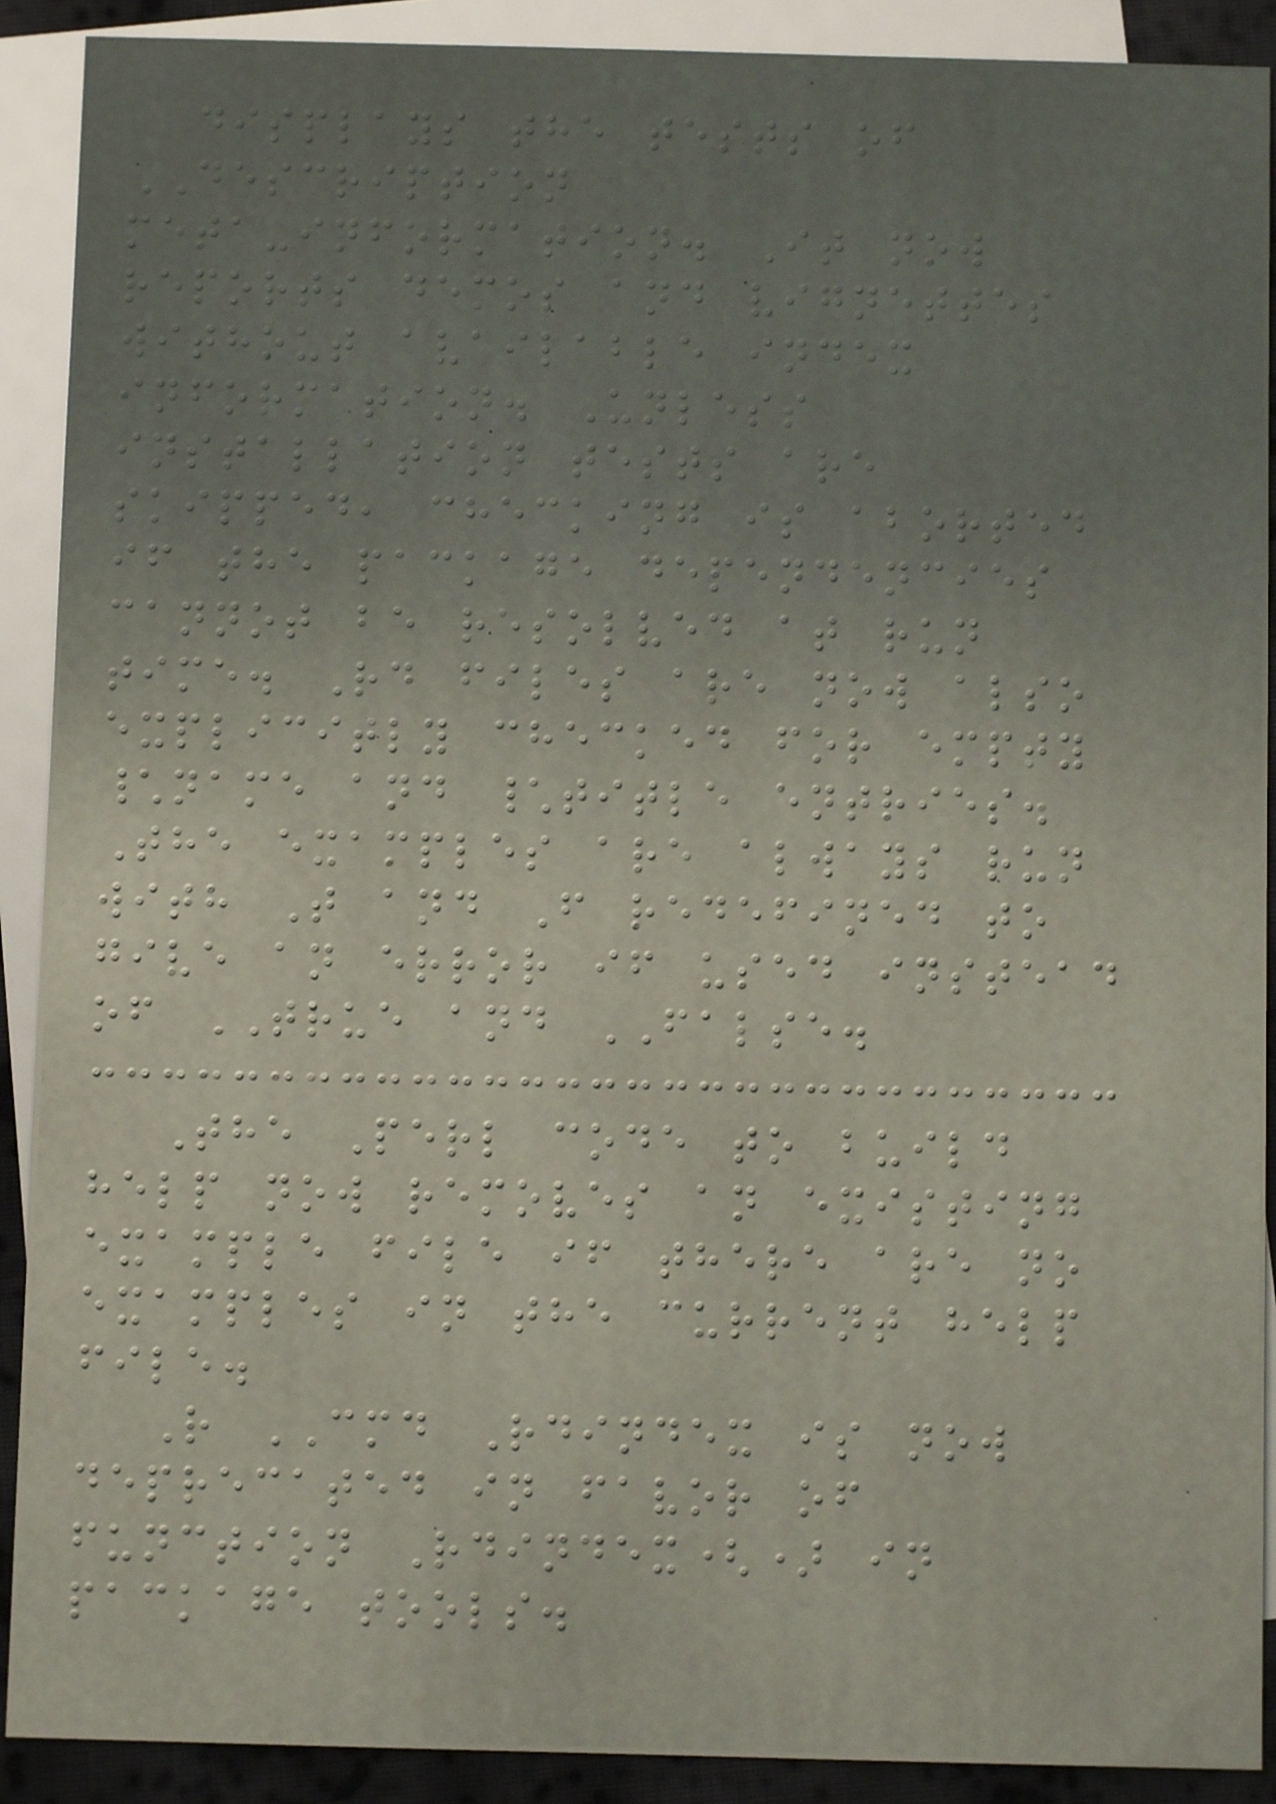displays the tests of
DESCRIPTION
meta-information. It now
reports demos and vignettes
without available index
information. Unless
installation tests are
skipped, checking is aborted
if the package dependencies
cannot be resolved at run
time. Rd files are now also
explicitly checked for empty
\name and \title entries.
The examples are always run
with T and F redefined to
give an error if used instead
of TRUE and FALSE.
The Perl code to build
help now removes an existing
example file if there are no
examples in the current help
file.
R CMD Rdindex is now
deprecated in favor of
function Rdindex() in
package tools.
